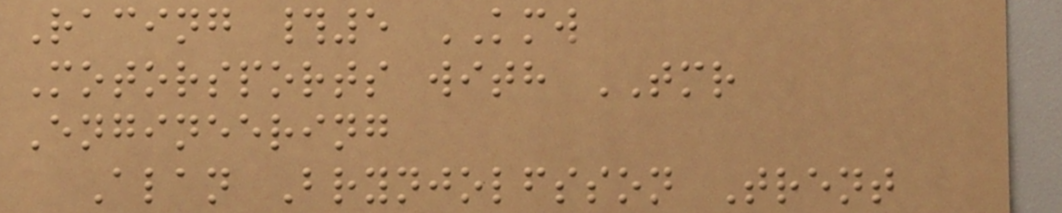Racing #5 KMW
Motorsports with TMR
Engineering
Alan Brynjolfsson Trent
